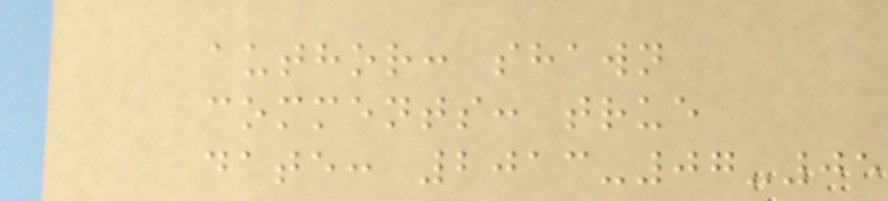author: shawn
comments: true
date: 2013-07-05
